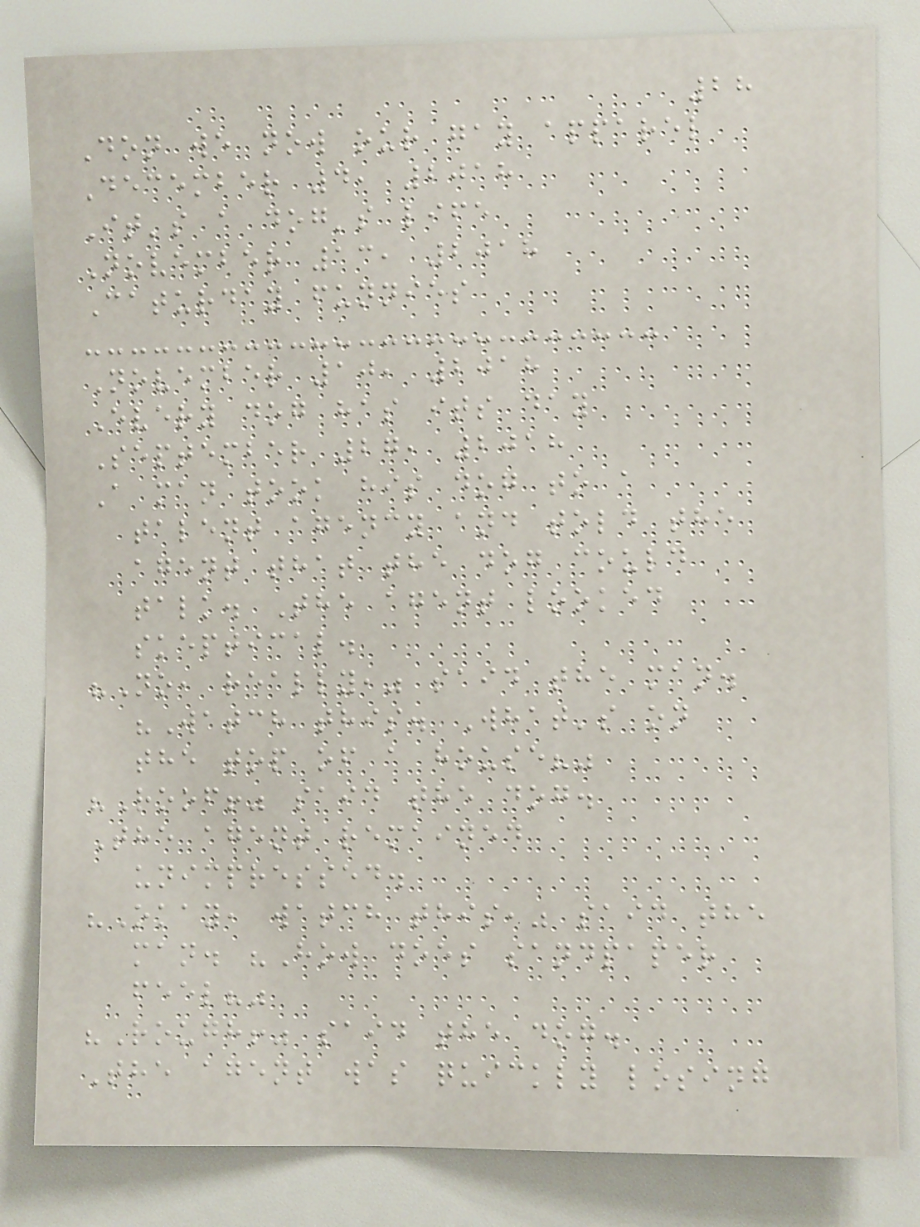28
Don we now our gay apparel
December 4, 2018
It's a dog's life
November 13, 2018
Caturday funnies
November 10, 2018
Every dog has its day
September 27, 2018
A man took his dog to a
talent agency and told the
agent that the dog could
talk. The agent looked
skeptical.
"No, really," said the man.
"Watch this. What's on
the top of a house?"
"Roof!" said the dog.
The agent remained
unimpressed.
"Okay, watch this," said the
man. "How does sandpaper
feel?"
"Rough!" said the dog.
The agent was quickly losing
